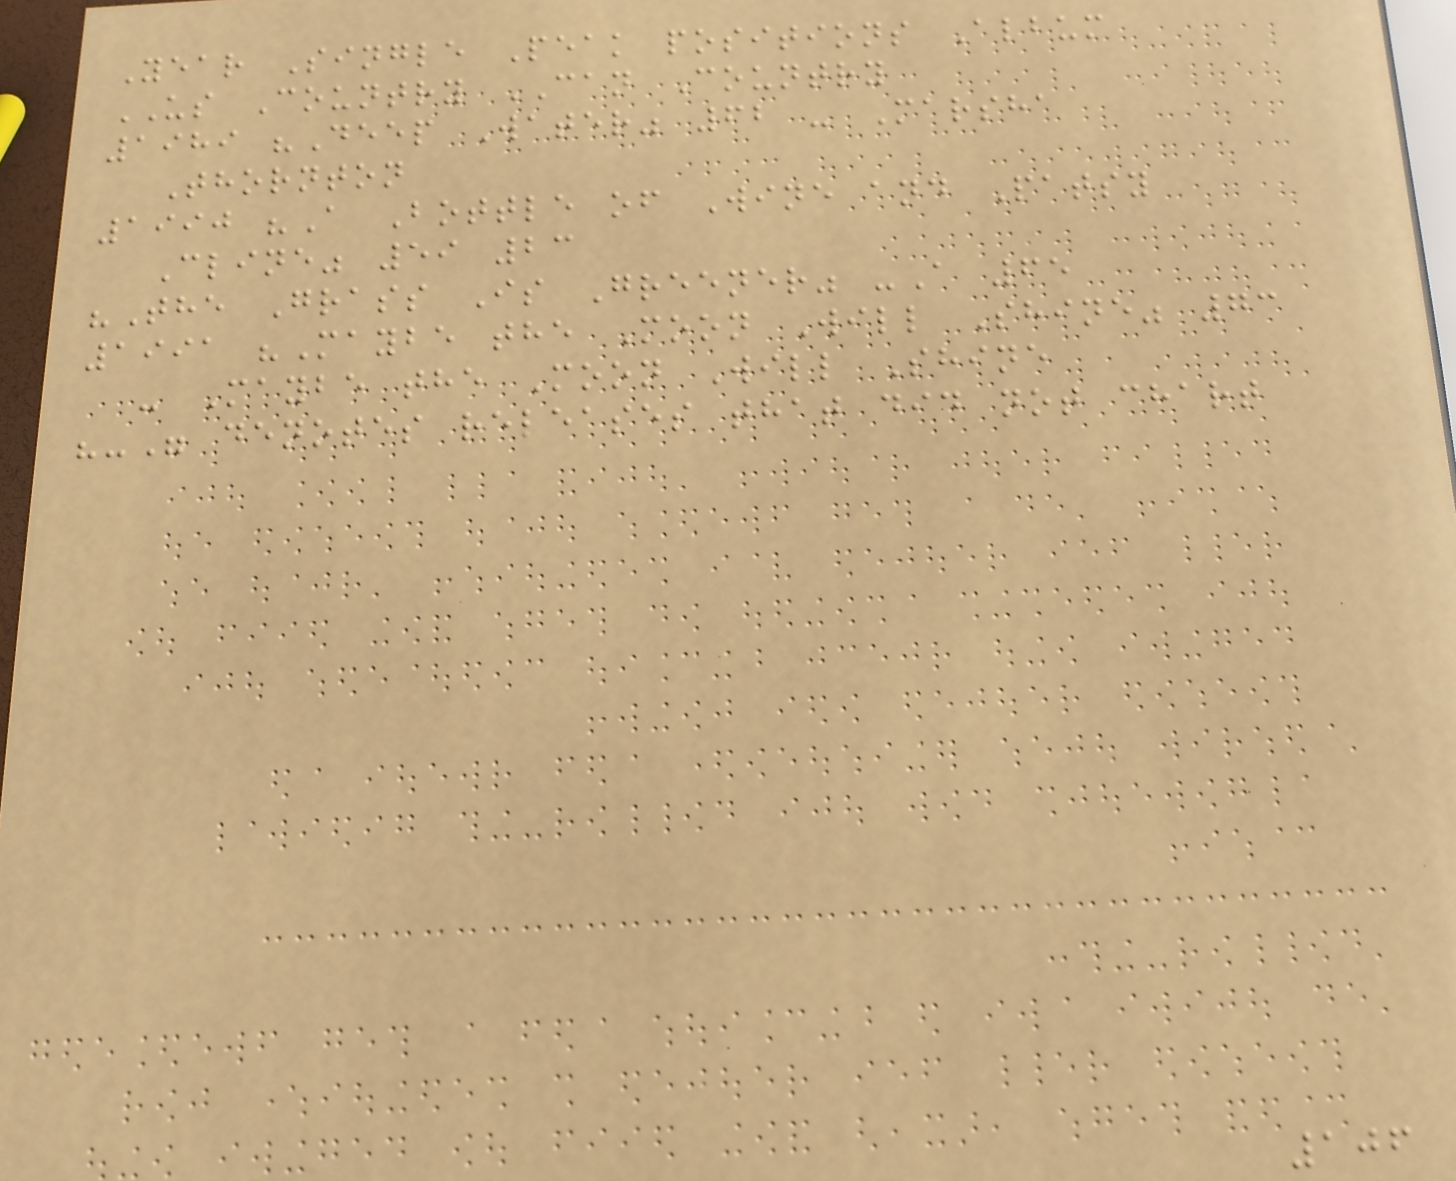Year Single Peak positions Album
US Country CAN Country
1989 "Deep Water" 62 - Marsha
Thornton
1990 "A Bottle of Wine and Patsy
Cline" 59 23
"The Grass Is Greener" -A 65
1991 "Maybe the Moon Will Shine" 73
- Maybe the Moon Will Shine
"-" denotes releases that did not chart
106
